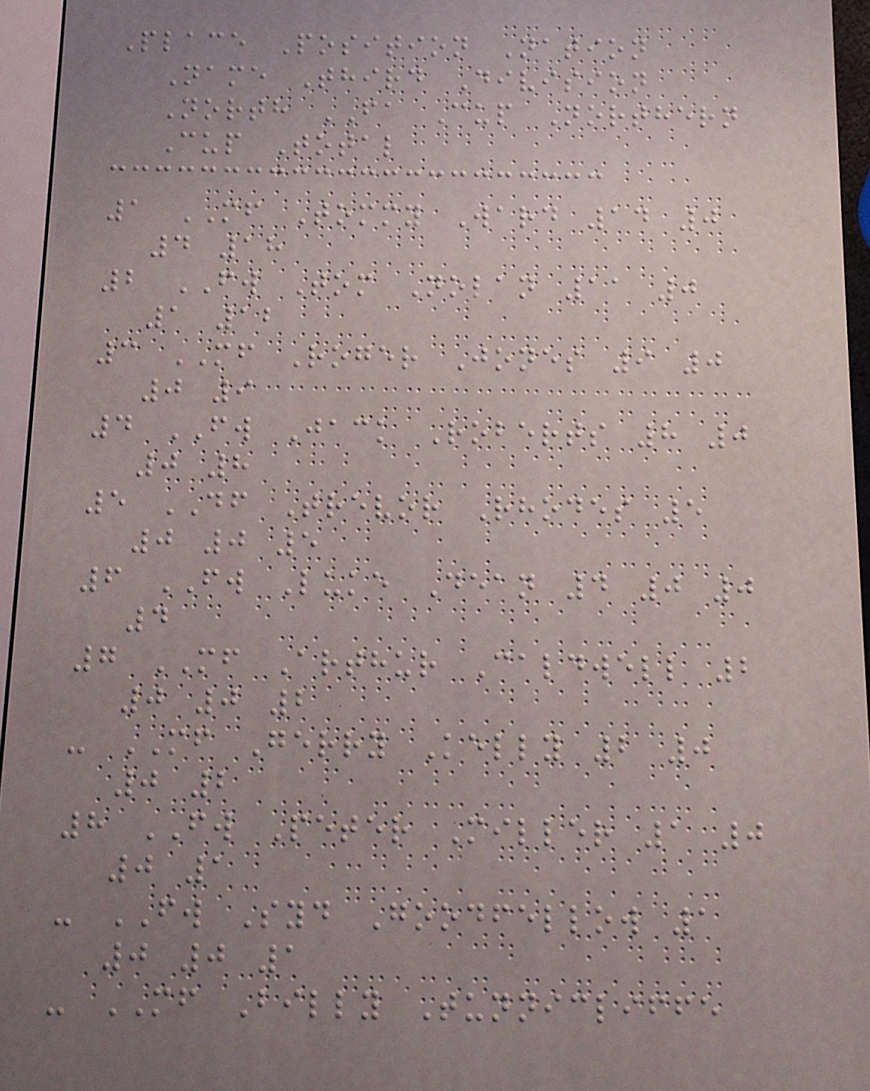Place Position Nation
Name Third Division
North FA Cup Northern
Cup Total
1 MF Tommy Ward 14 0
4 18
2 FW Tom Nolan 11 0
1 12
3 MF Roger Jones 9 0
0 9
4 FW Jack Roberts 8 0
0 8
5 DF Trevor Rhodes 5
0 0 5
6 FW Luke Dean 4 0 0
4
7 MF Arthur Caldwell 2
0 0 2
- MF Gerry Kelly 2 0
0 2
8 FW Peter Miller 1 0
0 1
- FW Syd Goodfellow 1
0 0 1
- MF Billy Tunnicliffe
